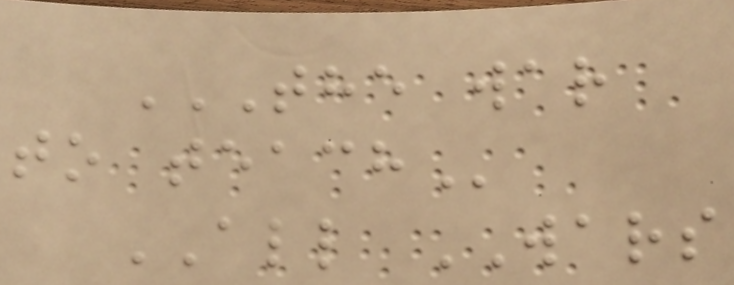THE WAR
TO TEACH
ALL WARS
